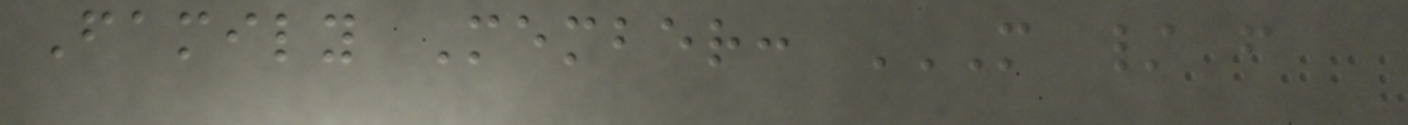Family Member: M / F
